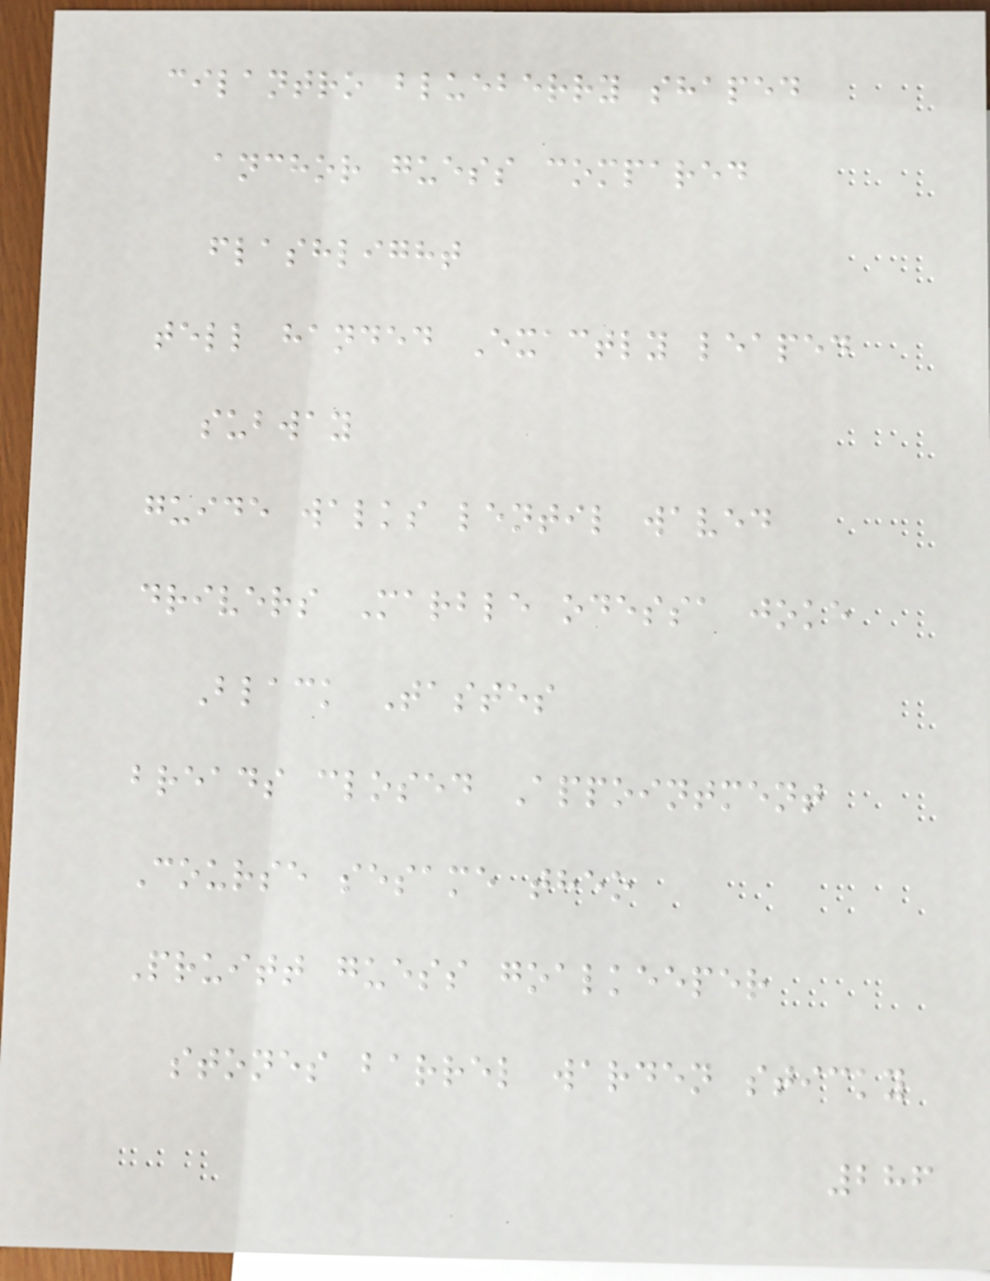cilantro blueberry shaped
anchor guess compared
flashlight
tell handed Exactly leaped
subway
guide walks lentil waved
drivers Marble odessa joke
Black Tastes
breads closed Appointment
Course sesame theo
Pruitt guess goalkeeper
stones barrel warden sticky
286
